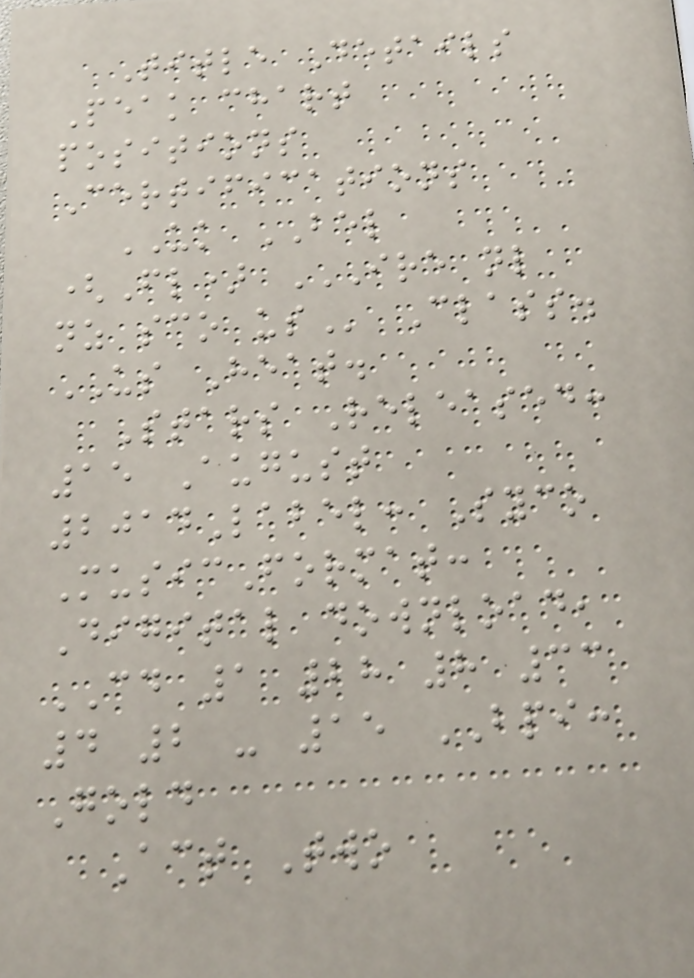Title Details
Peak chart
positions
Certifications
UK BEL
(Fl) IRE NL
NZ SCO US Class.
US Heat.
Stars Released:
15 August
2014Label: Syco
MusicFormat:
Digital download,
CD 1 28 8 33
4 2 - 15 BPI:
Gold
Act Two
